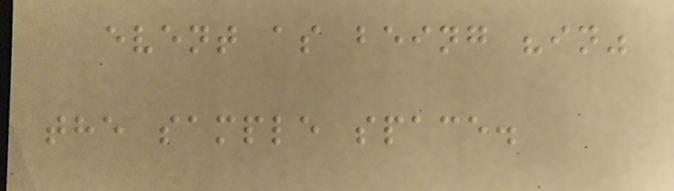event as being "in"
the sample space.
